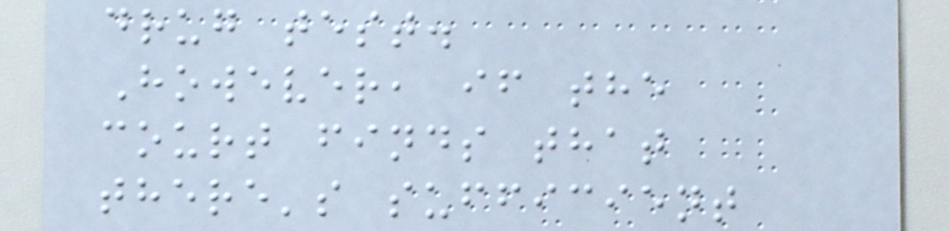drug test.
However, if the
court finds that
there's sufficient
